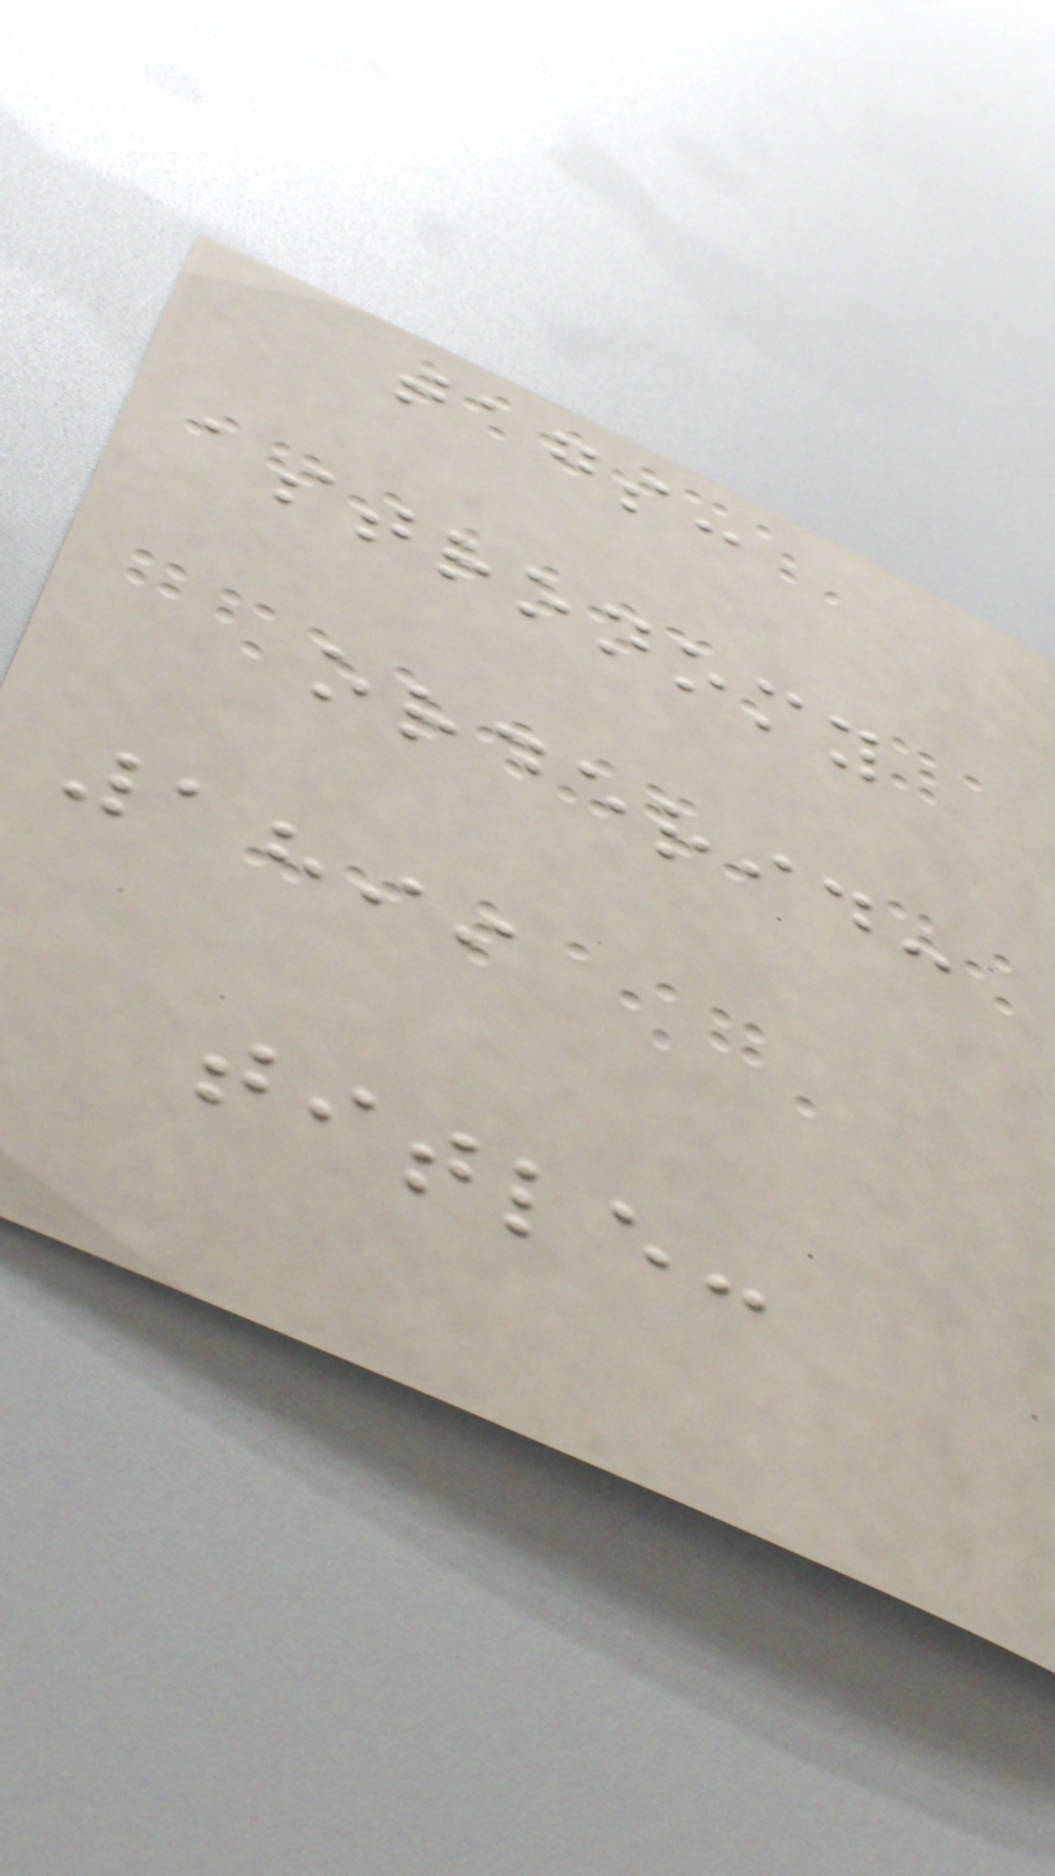tags:
astronomy
orderid:
1899
title:
